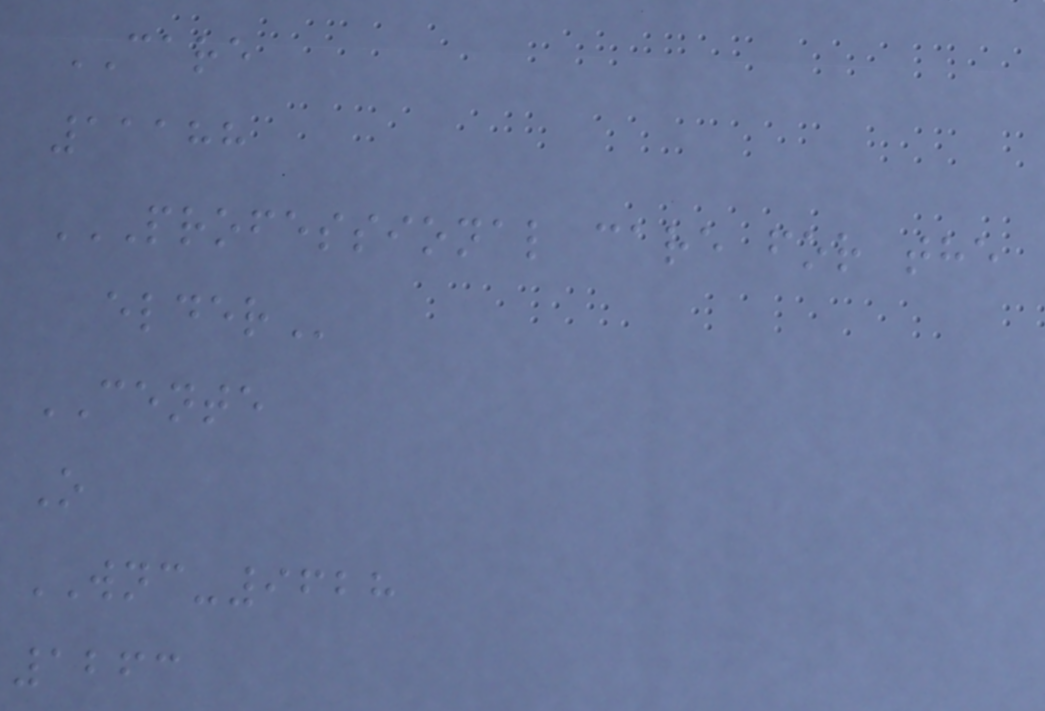CARE
11188
PROFESSIONAL CARE FOR THE
ELDER
CENTE
O
WNC-9628
1263
